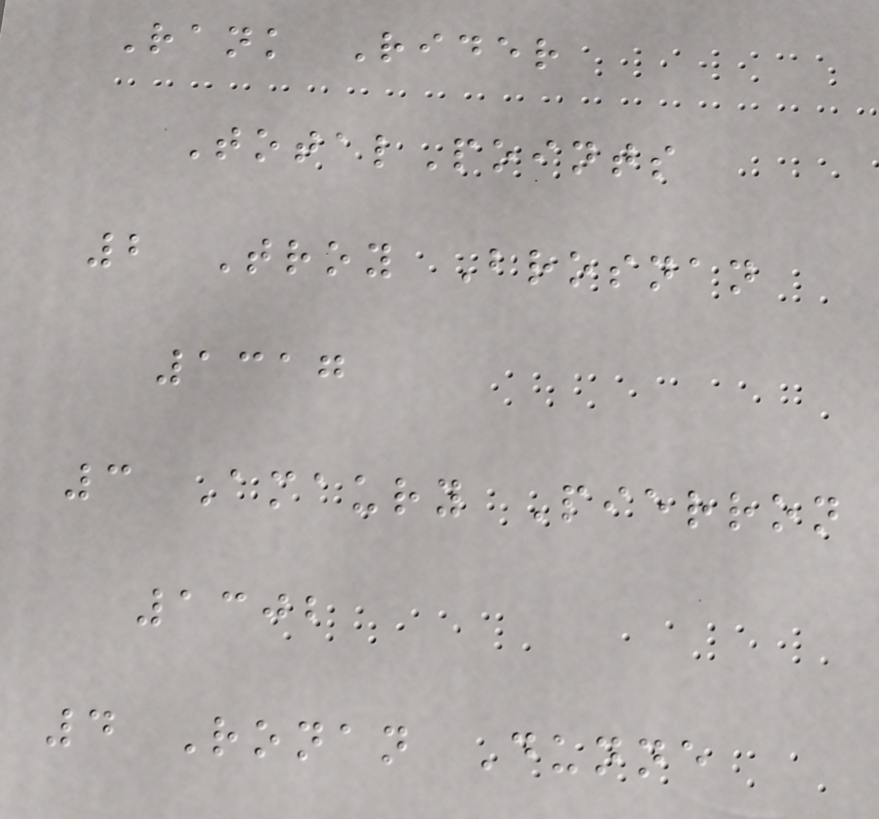Rank Rider
TotalPoints
2 Troy Brosnan
1317
3 Amaury Pierron
1302
4 Ronan Dunne
